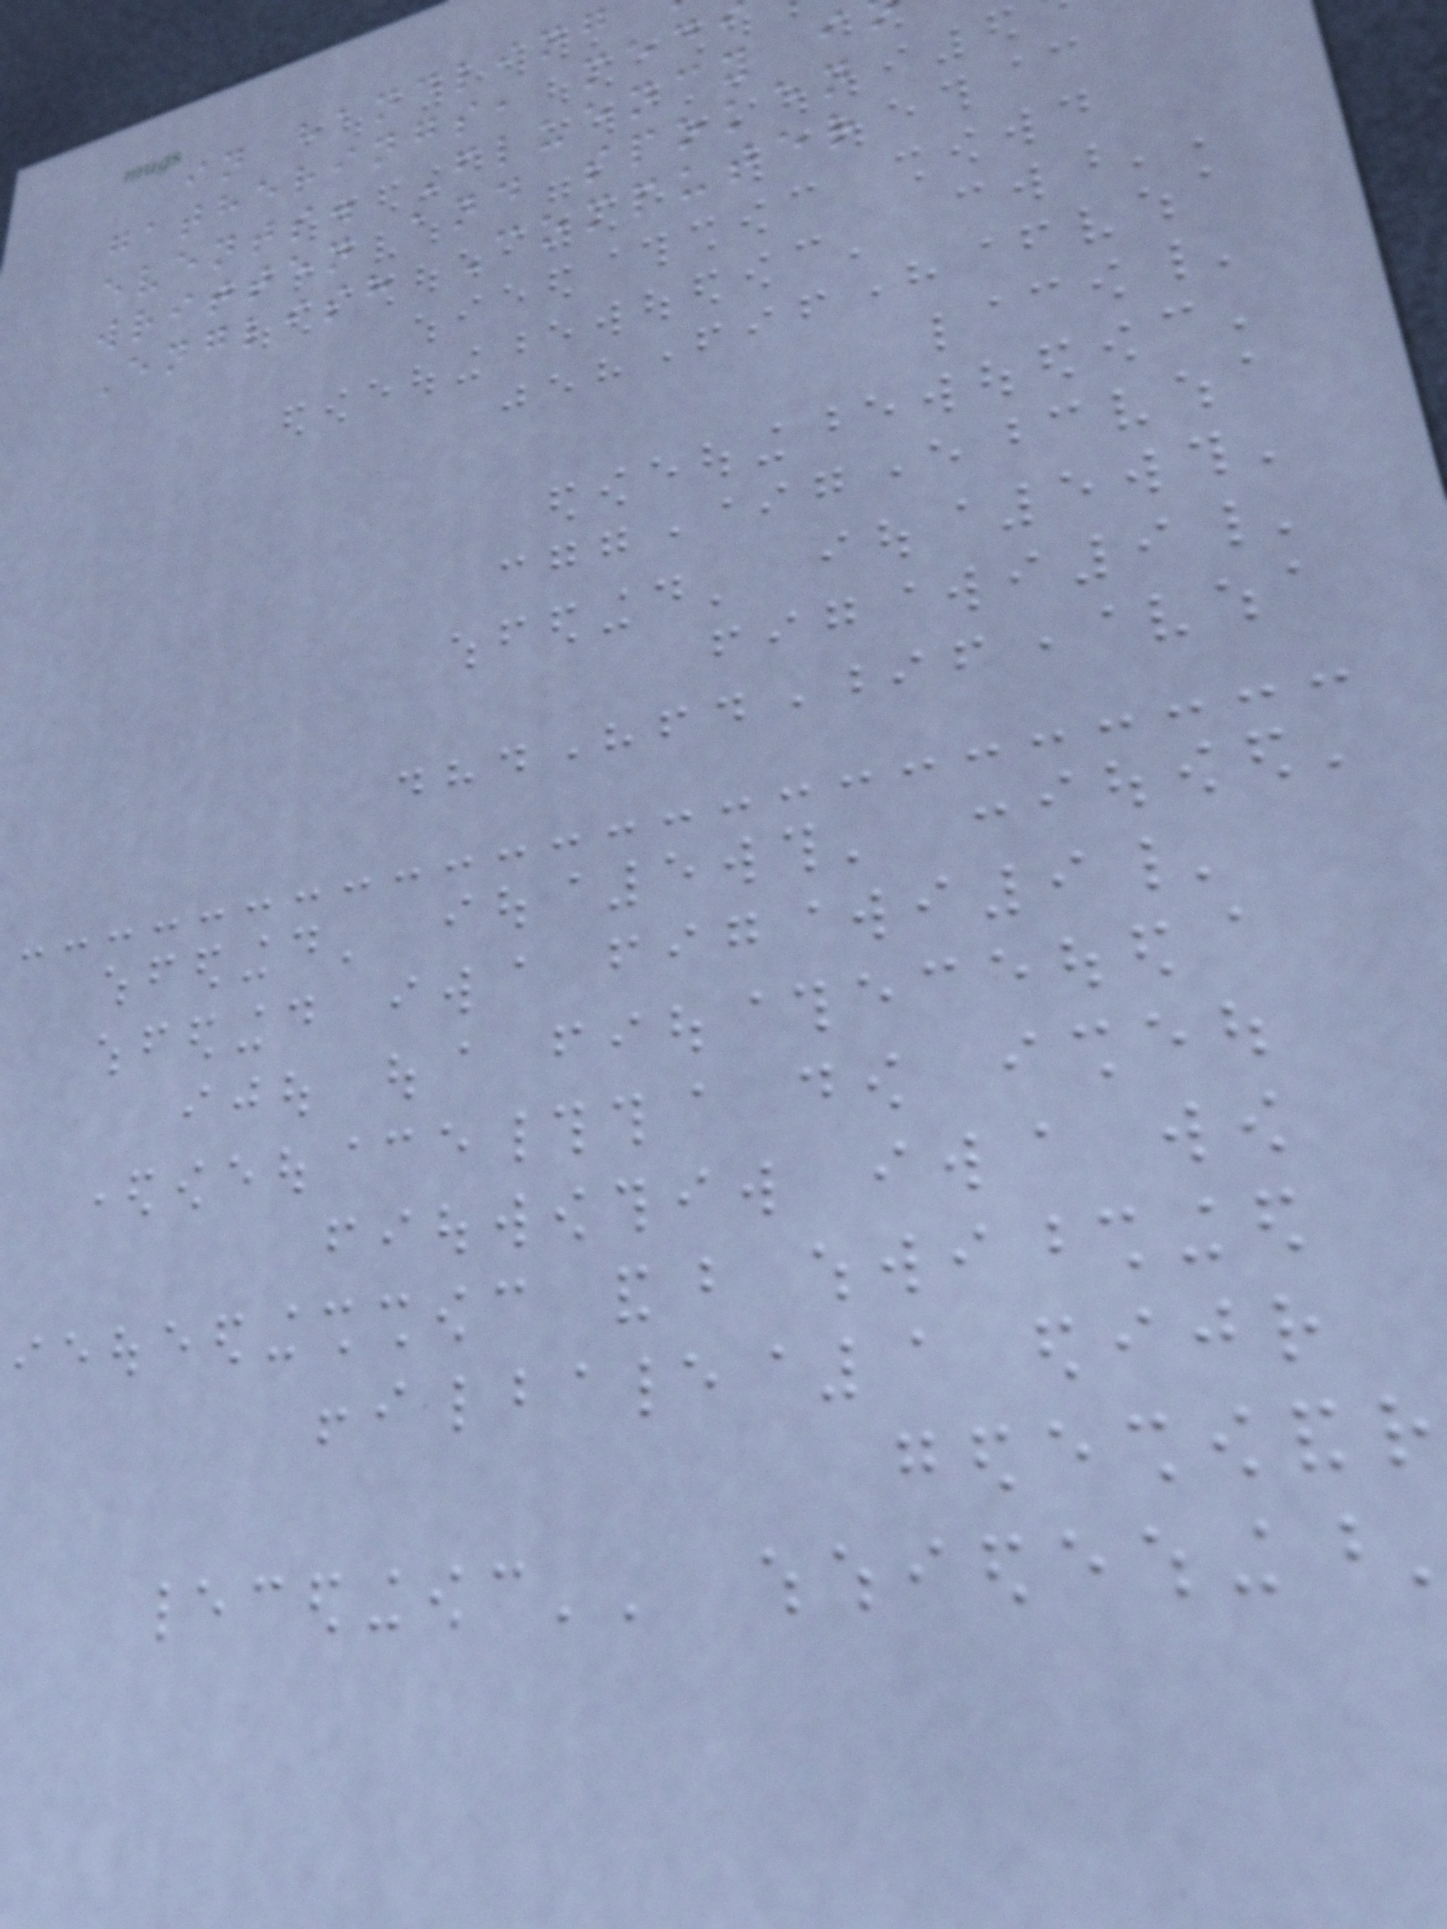in handling
gatherings, med
events. Fluency i
written and spoken
English Computer
